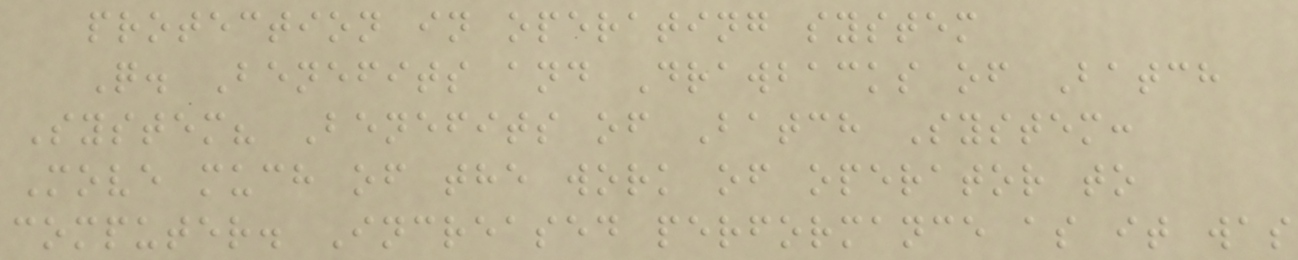protection in operating system
Q. Benefits and Drawbacks of Batch
System? Benefits of Batch System:
Move much of the work of operator to
computer. Increased performance as it was
